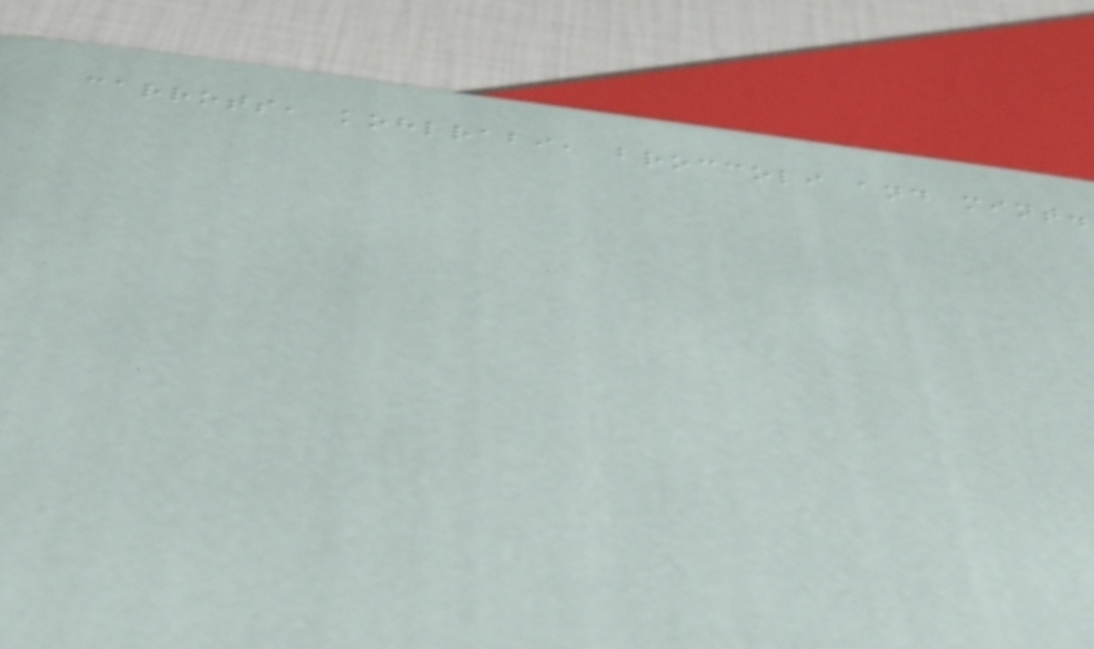carrots, kohlrabi, broccoli and mint.
